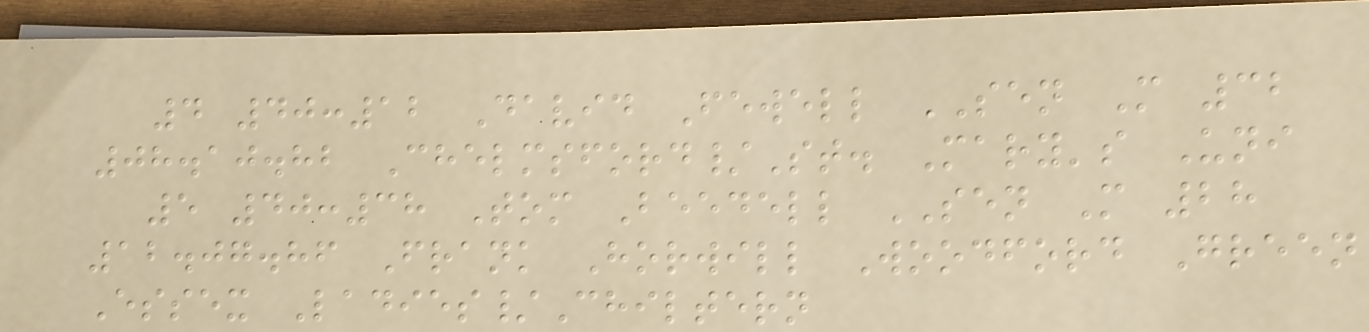4 40:12 David Fewell SEN M 32
08.10.82 Chelmsford/St. Mary's Uni
5 40:38 Tom Beedell SEN M 28
12.07.86 Frank Horwill Woodford Green
Essex Ladies/Chiltern
